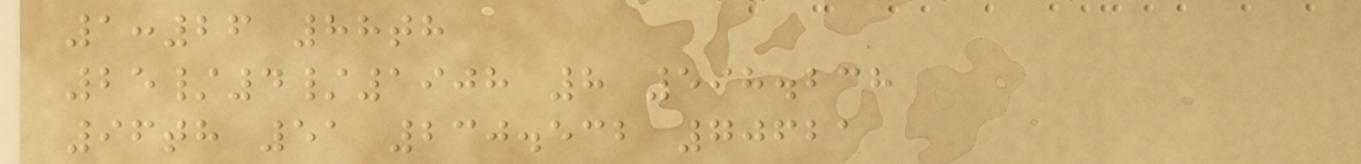1:26 88th
25/4/1908 8 598.238
96th 51 230.532 70621
